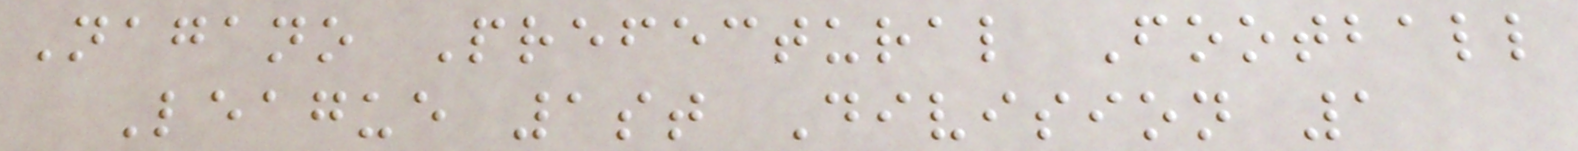Nagano Prefectural Football
League 1st Division 1
